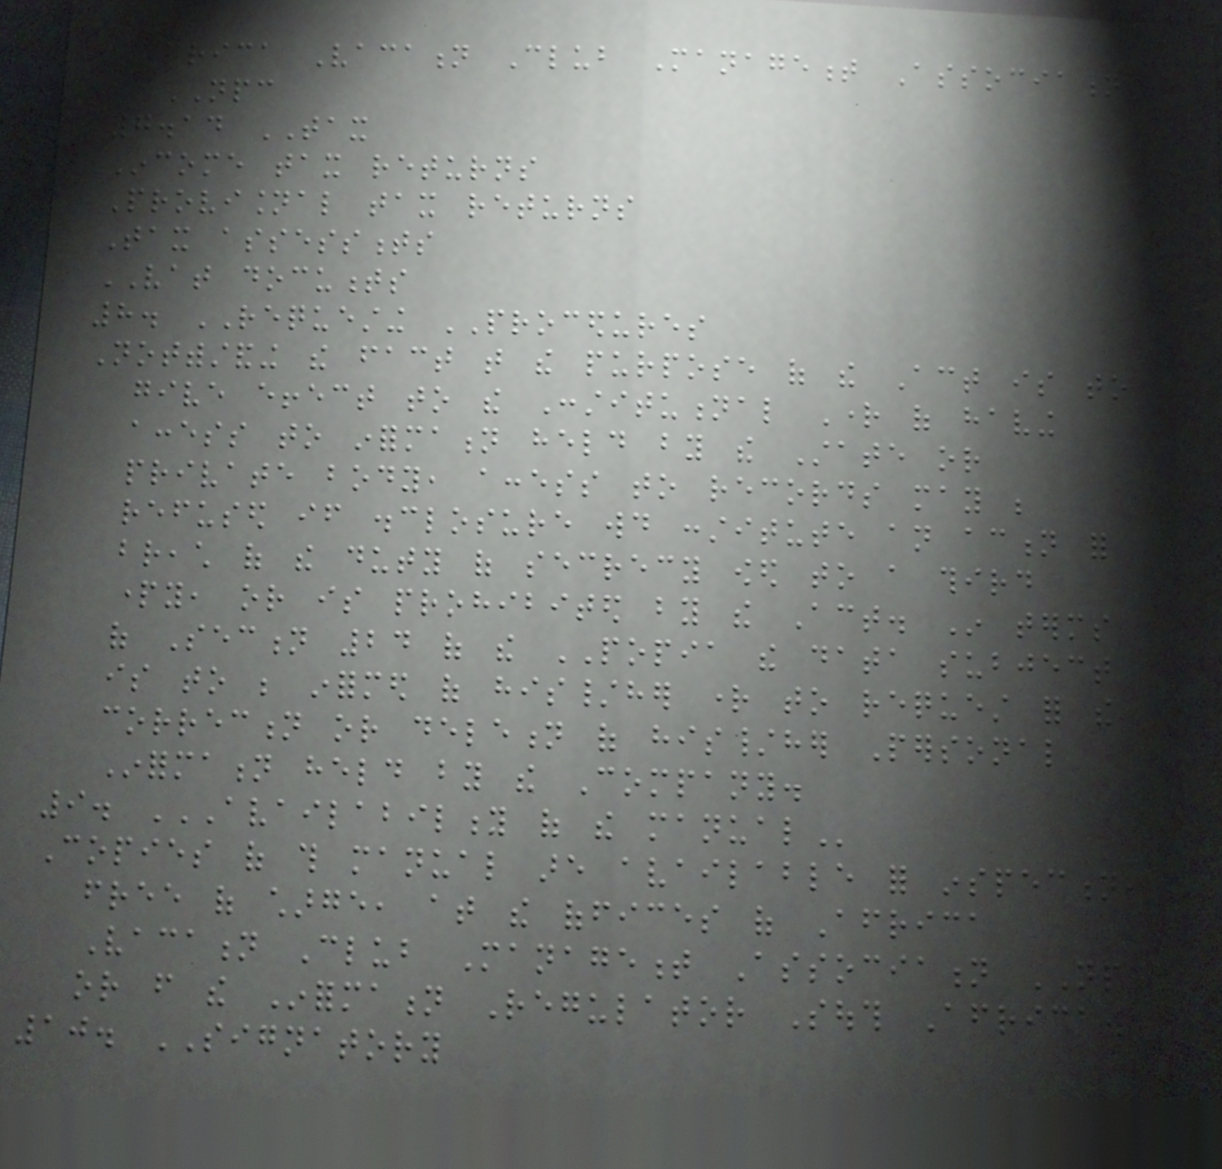Africa Vacation Club Management Association
NPC
7.14 TAX
Income tax returns
Provisional tax returns
Tax assessments
VAT documents
8. REQUESTING PROCEDURES
Notwithstanding the fact that the purpose of the Act is to
give effect to the Constitutional Right of having
access to information held by the State or
private body, access to records may be
refused if disclosure would constitute an action for
breach of the duty of secrecy owed to a third
party, or is prohibited by the Act. In terms
of Section 24 of the POPIA the data subject
is to be informed of his/her right to request for the
correction or deletion of his/her Personal
Information held by the Company.
9. AVAILABILITY OF THE MANUAL
Copies of this manual are available for inspection,
free of charge, at the offices of Africa
Vacation Club Management Association NPC
or from the Information Regulator South Africa.
10. SIGNATORY
